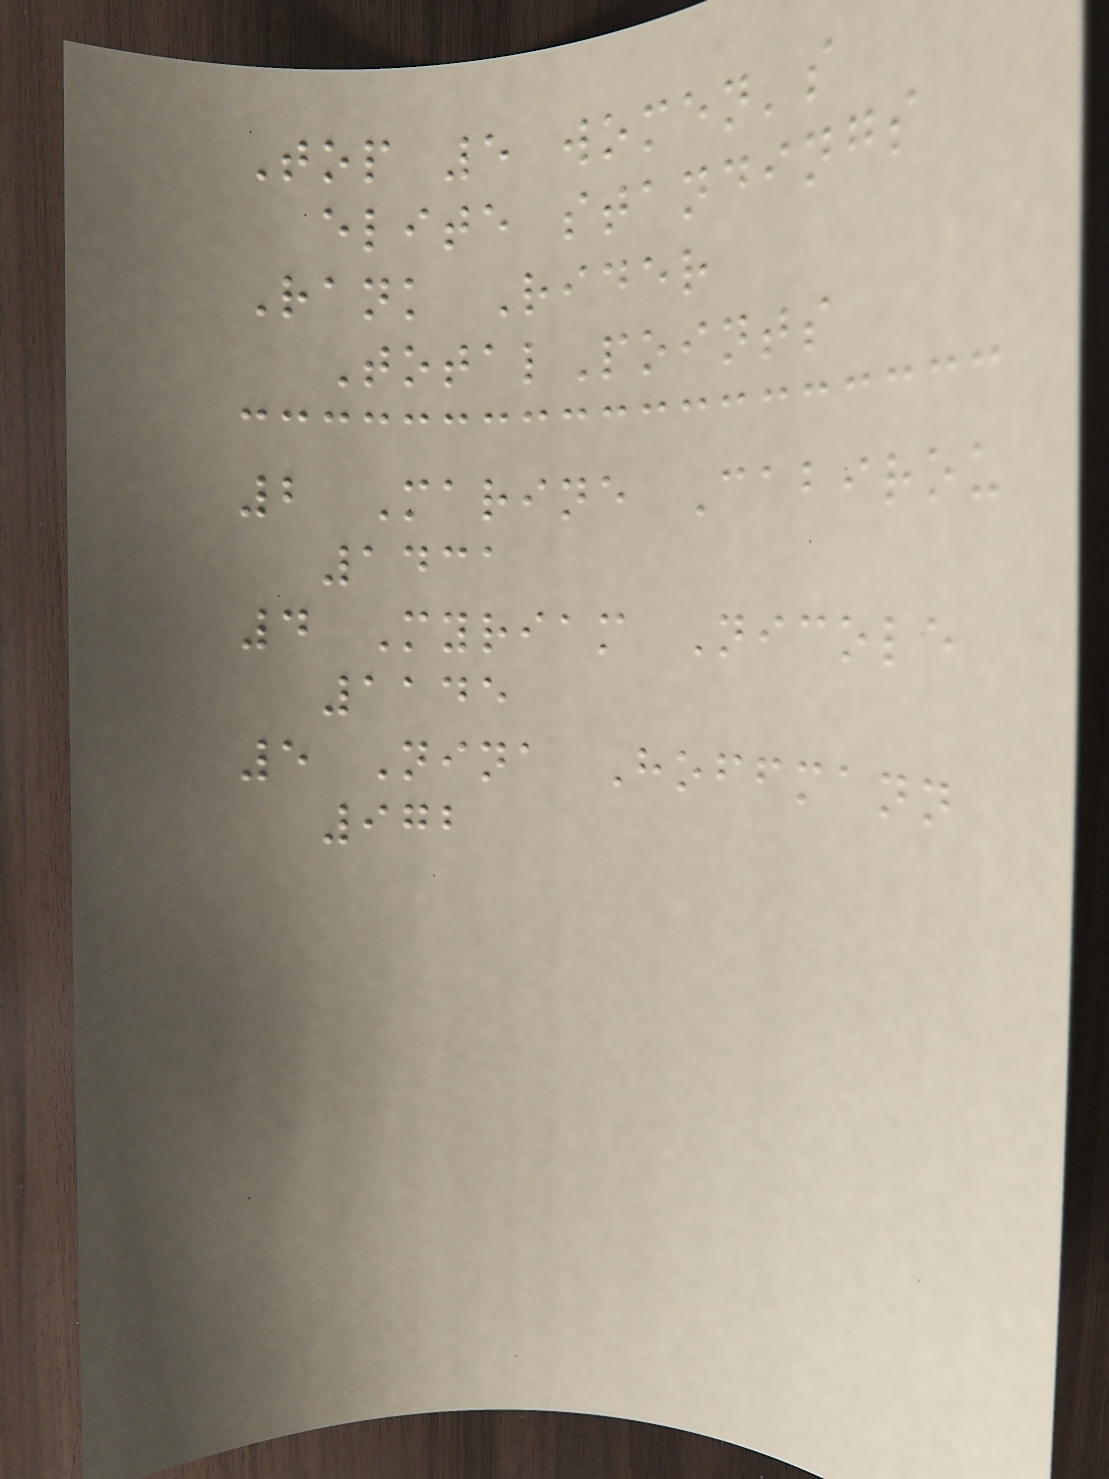Top 5 women's
elite standings
Rank Rider
TotalPoints
2 Marine Cabirou
1431
4 Myriam Nicole
1145
5 Nina Hoffmann
972
